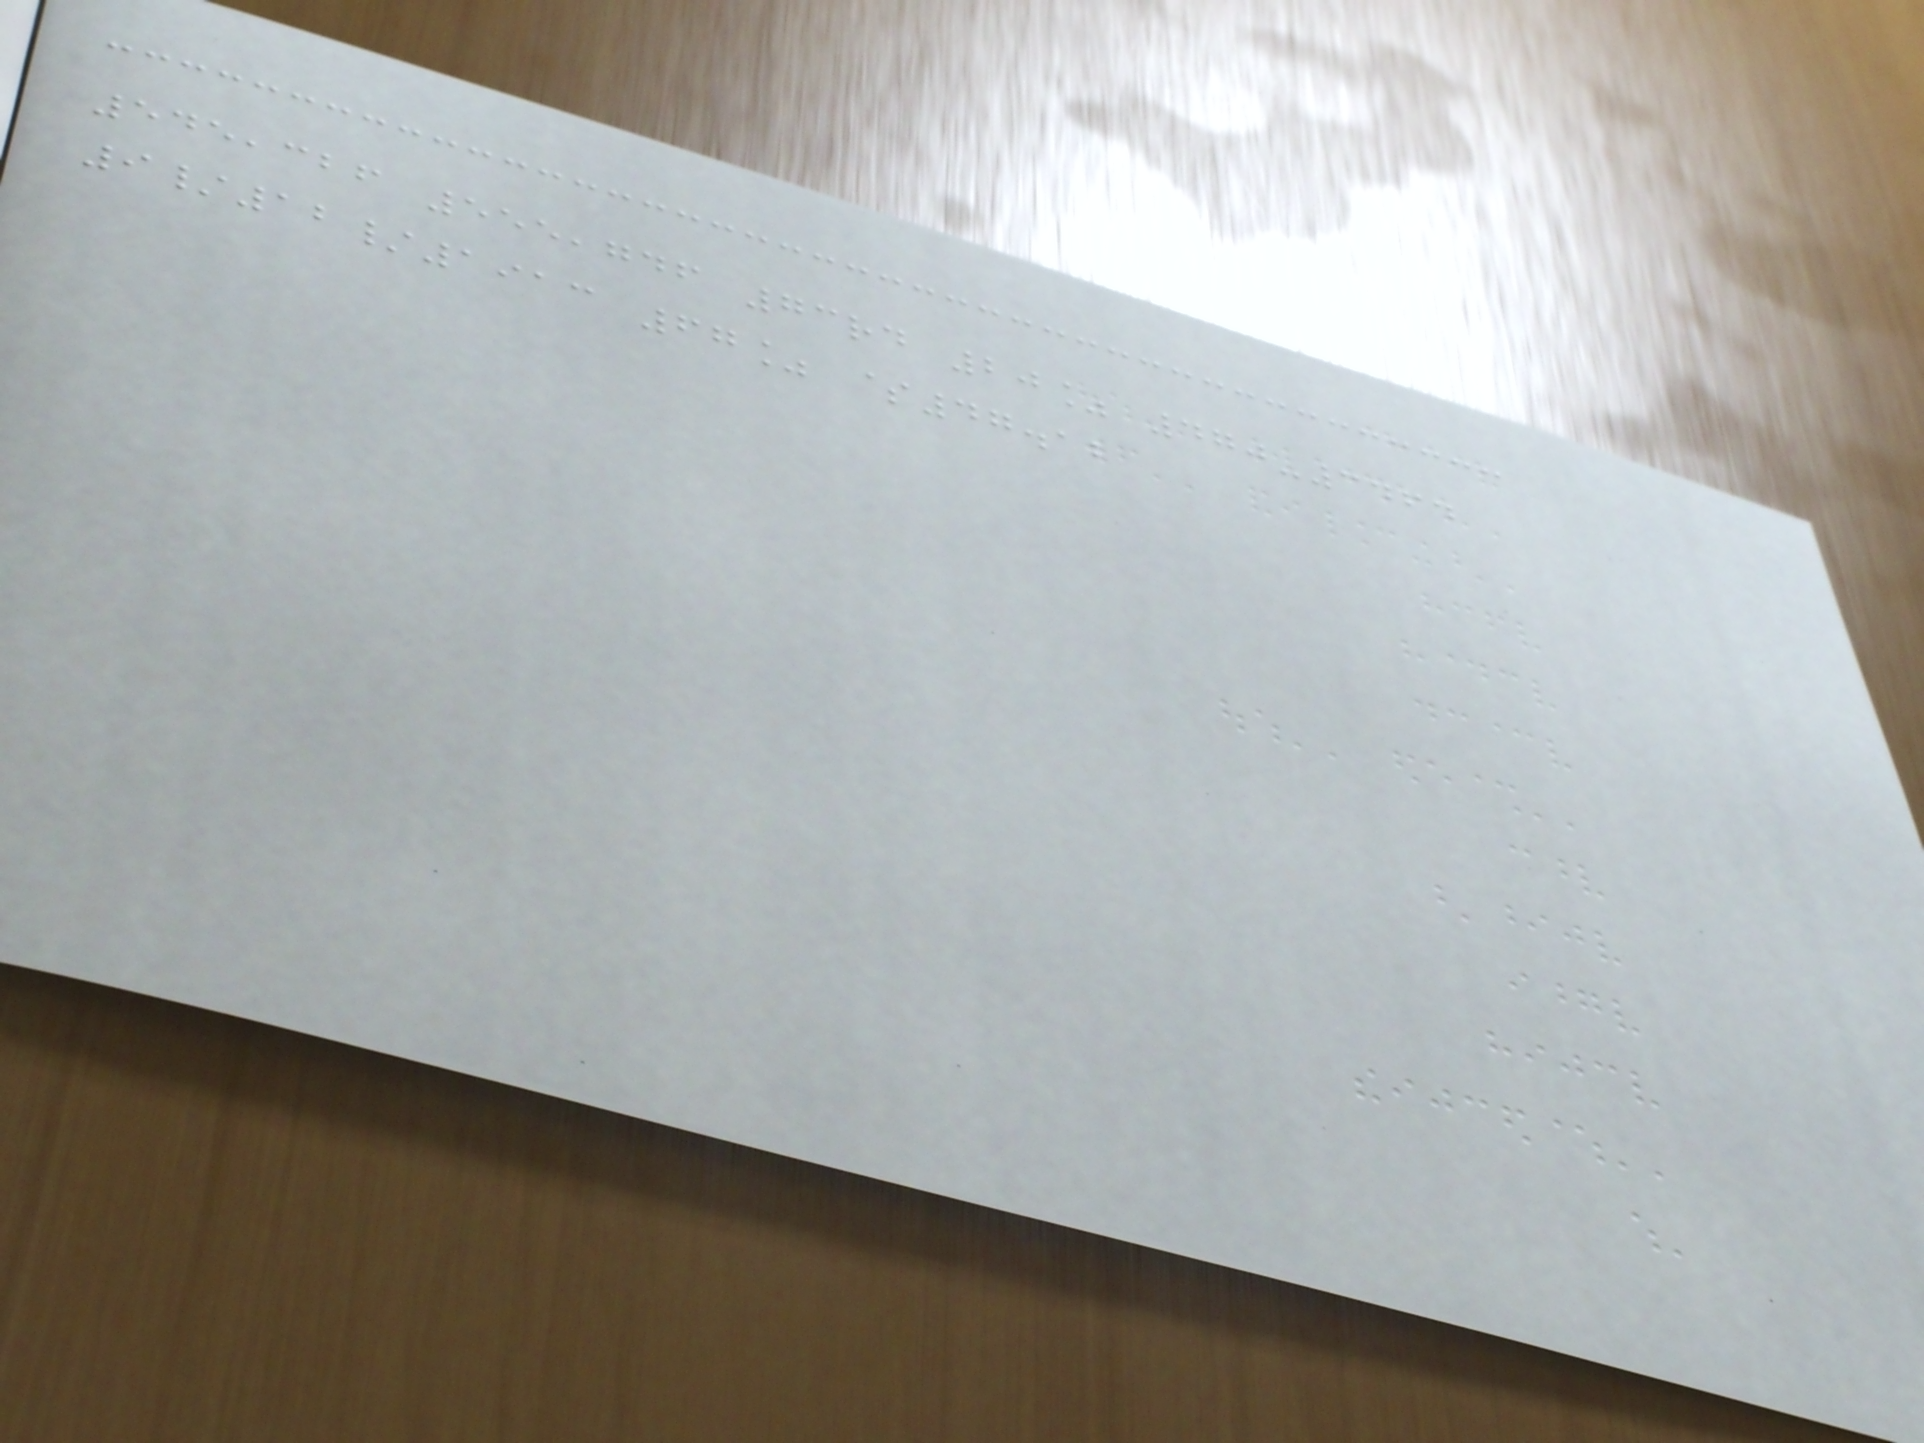545,326 555,746 73rd 20% 470-3464
9/12/1913 67% $47.12
